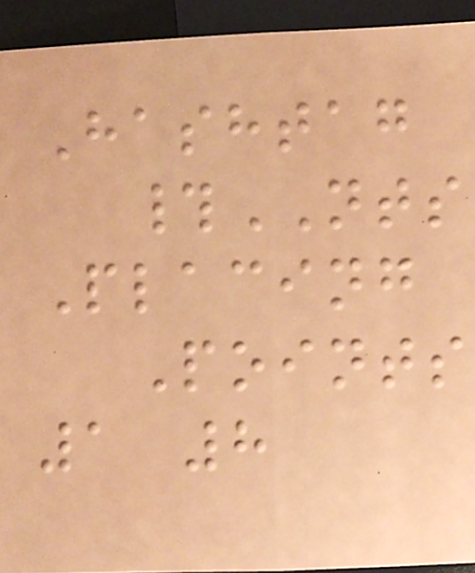Hashtag
#NTS
Placing
Points
1 8
